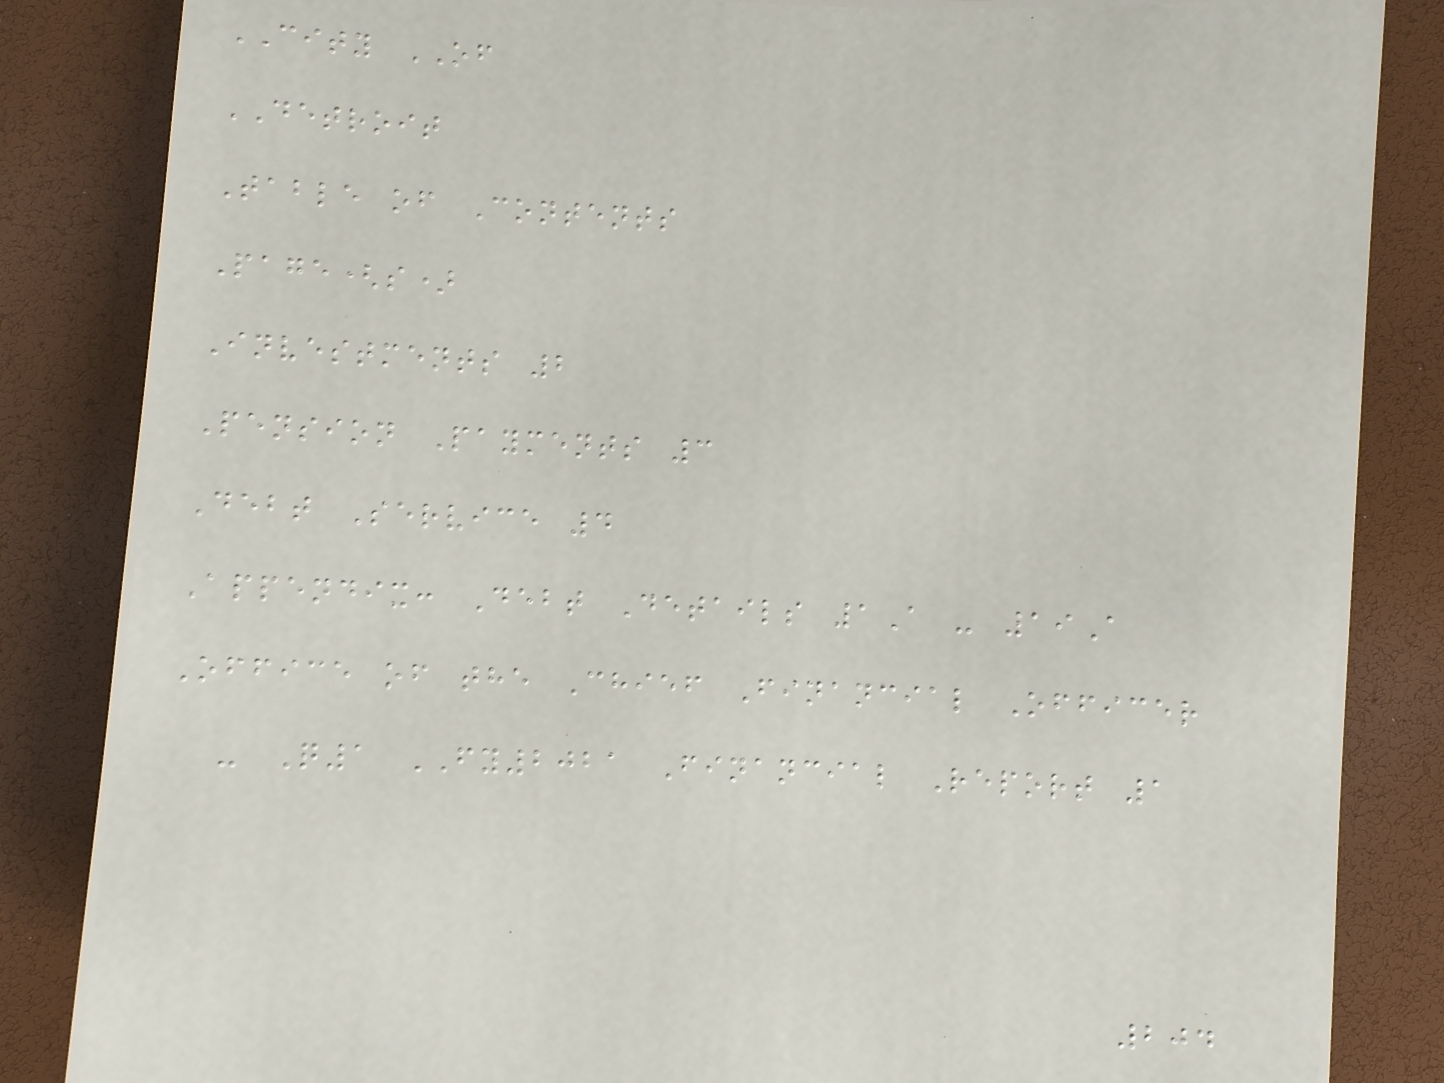CITY OF
DETROIT
Table of Contents
Page(s)
Investments 2
Pension Payments 3
Debt Service 4
Appendix: Debt Details 1A - 19A
Office of the Chief Financial Officer
- Q1 FY2021 Financial Report 1
204
